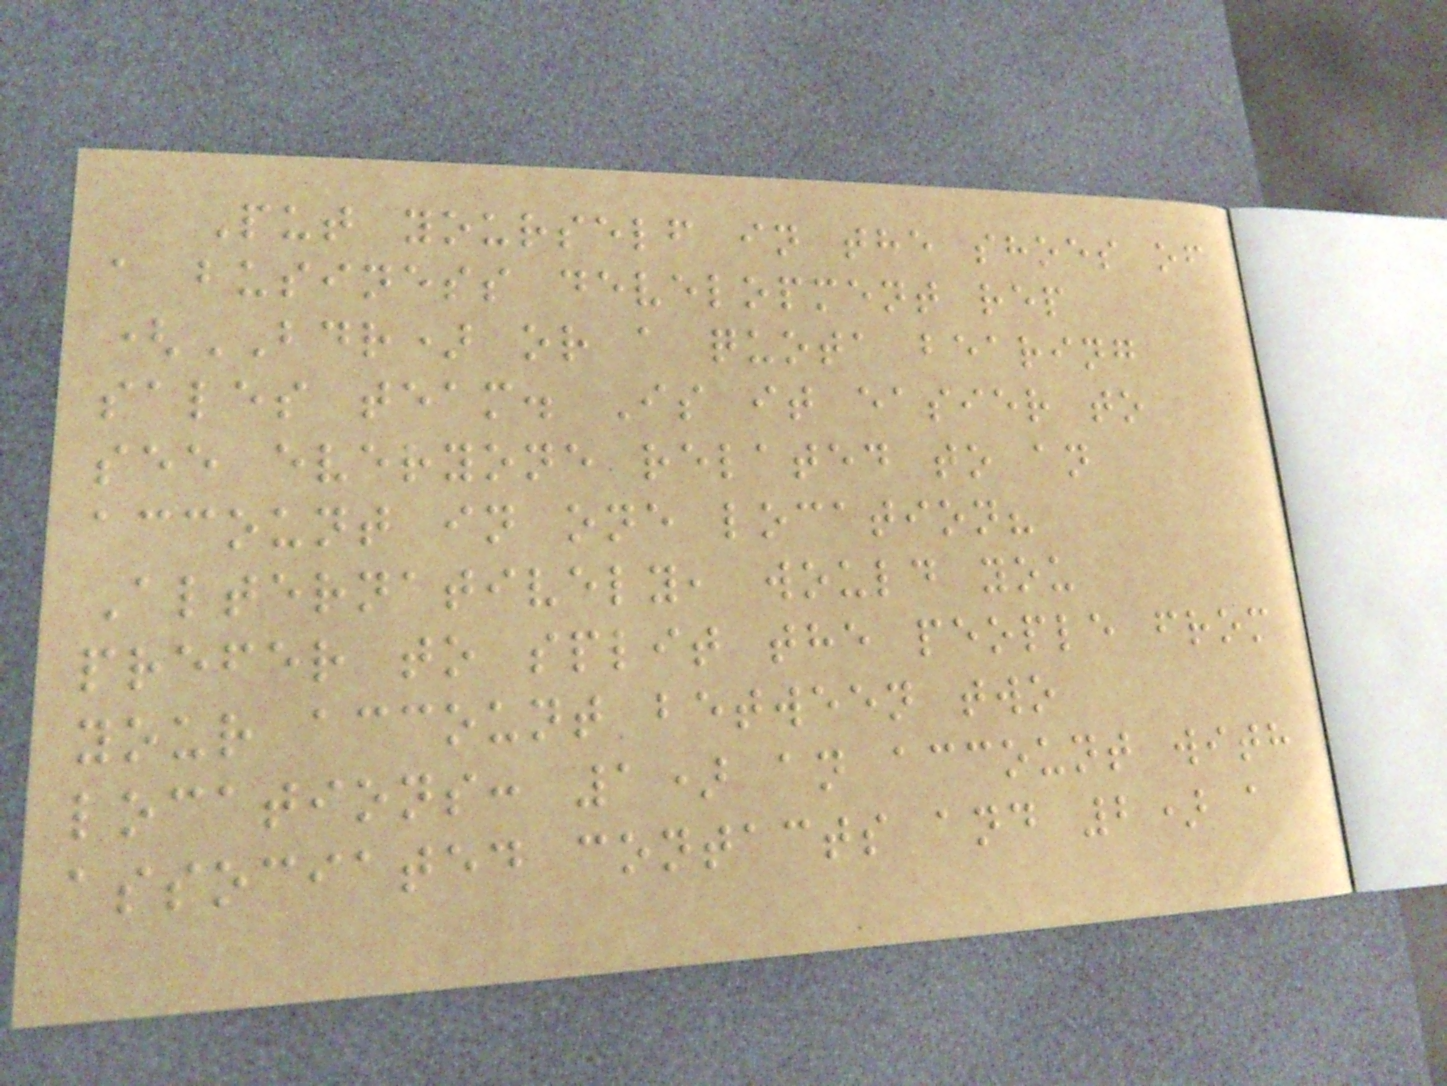Put yourself in the shoes of
a business development rep
(BDR) or a quota bearing
sales team. Is it easier to
see everyone related to an
account in one location?
Alternatively, would you
prefer to split the people from
your account between two
locations: 1) an account with
associated contacts and 2) a
